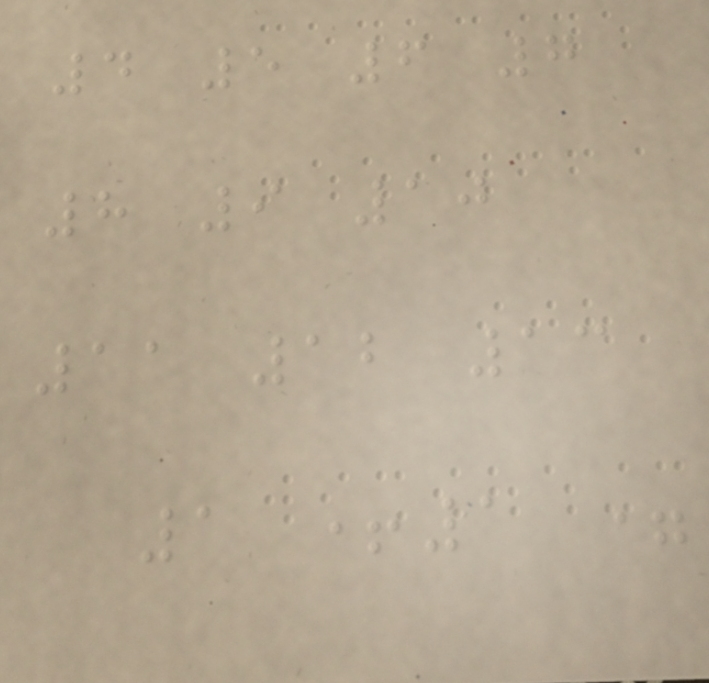4 5 6 7
8 9 10
11 12 13
1 +1 =
